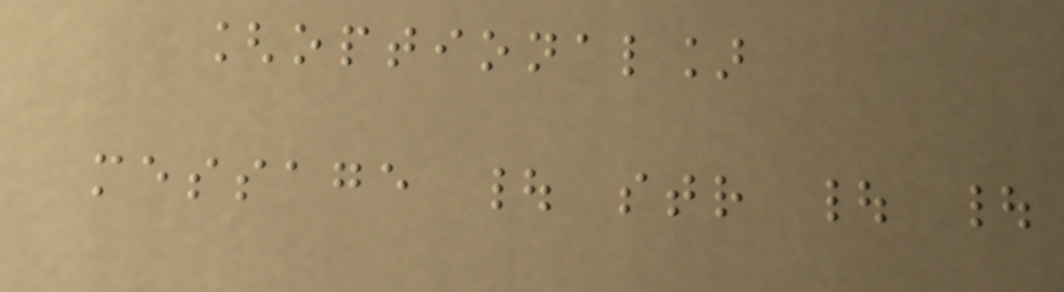[optional]
message | str | |
